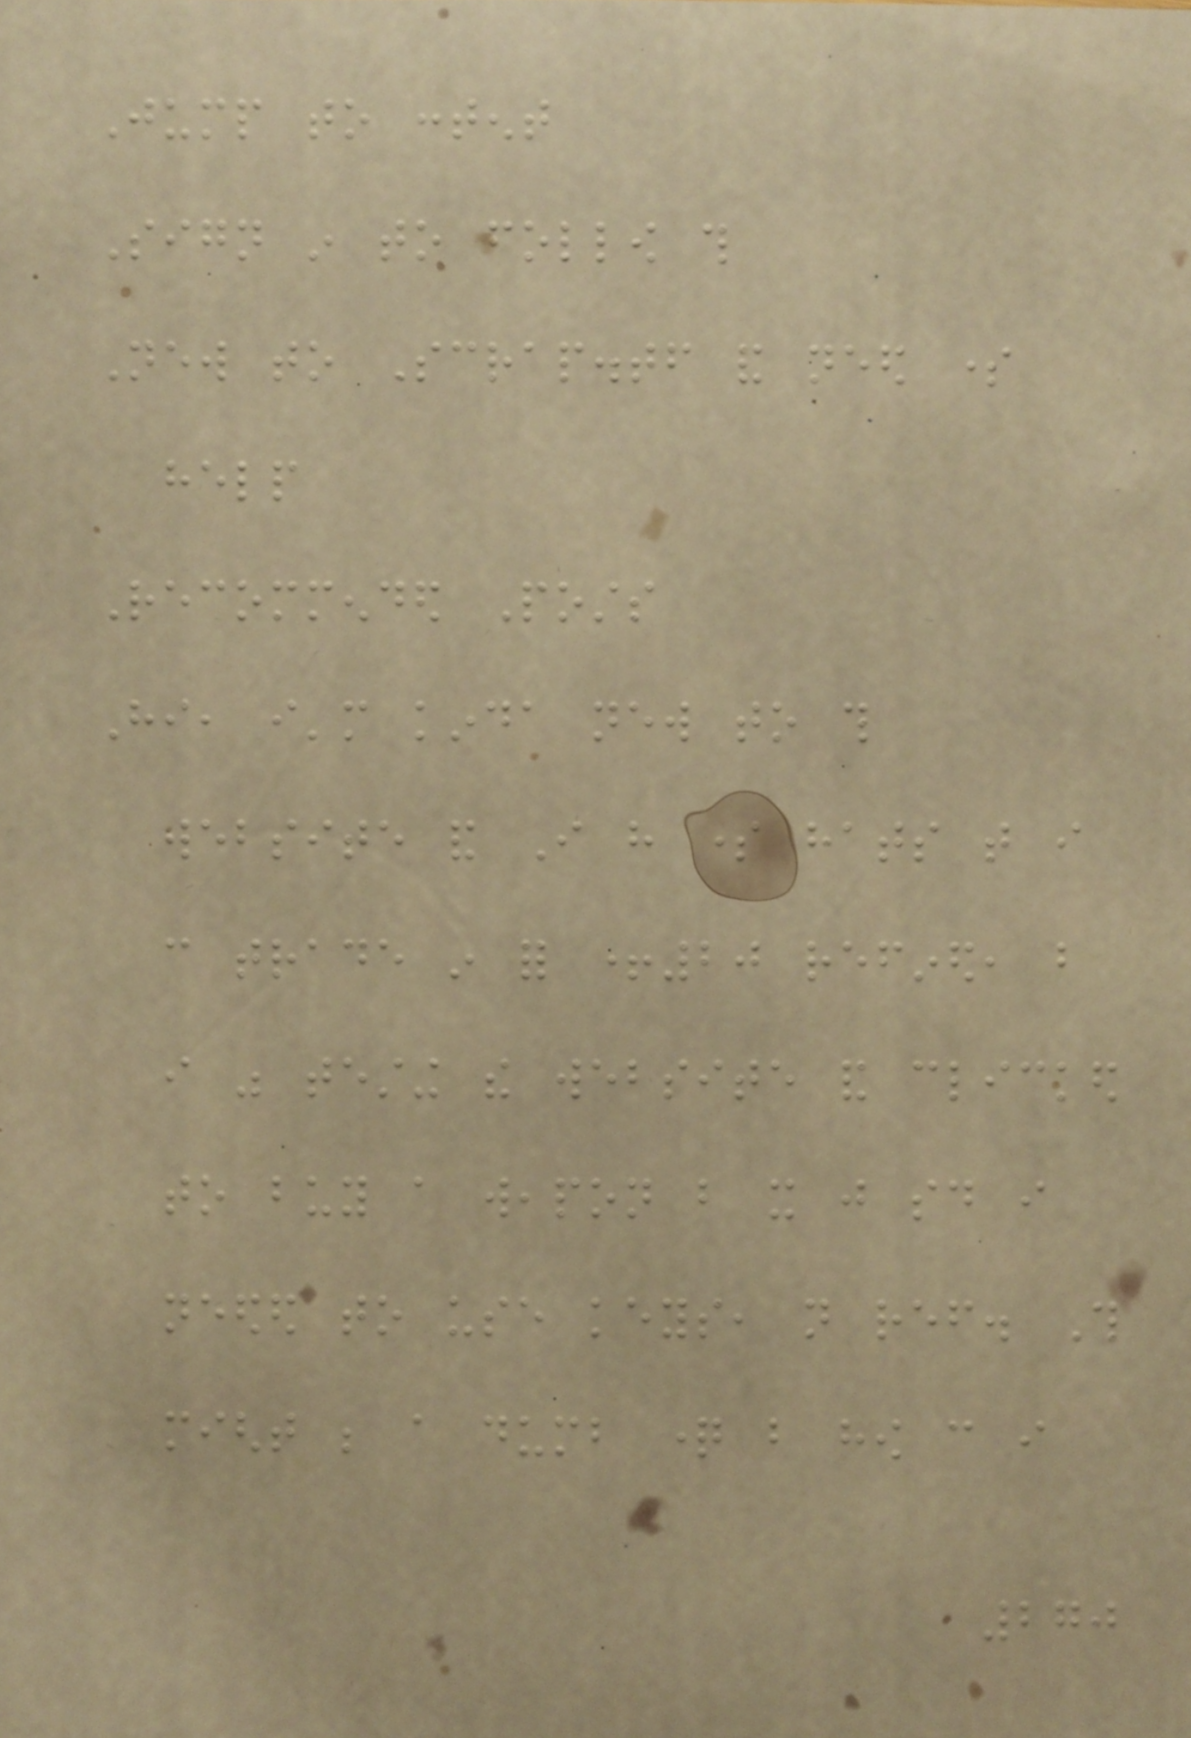Jump to content
Sign in to follow this
New to Scrap.tf and need some
help
Recommended Posts
Hi, i'm kinda new to this
website and I have some hats that i
can trade in for +20 refined, but
i was testing the website and clicked
to buy a weapon but it just said i
needed to use keys, not ref. This
might be a dumb question but how can i
270
